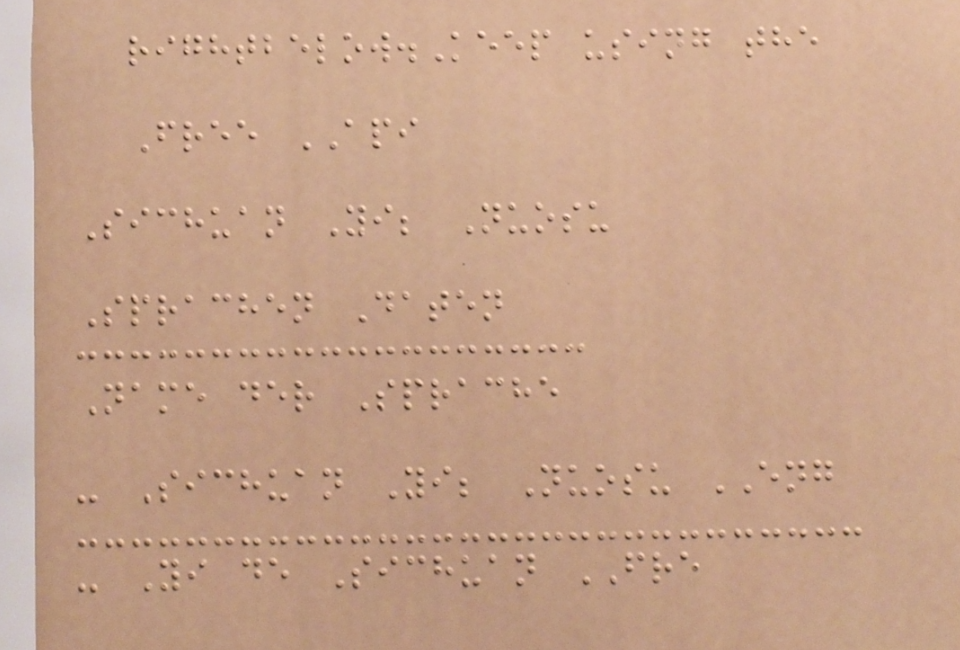rightbelow.Keep using the
Free API
Sichuan Yi; Nuosu
Sprachen Daten
Name der Sprache
- Sichuan Yi; Nuosu ENG
- Yi de Sichuan FRE
